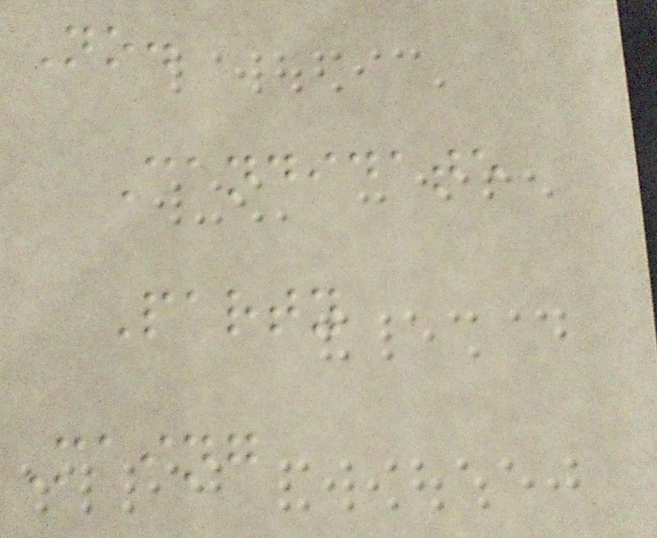No.
Candidate
Party
Maing
